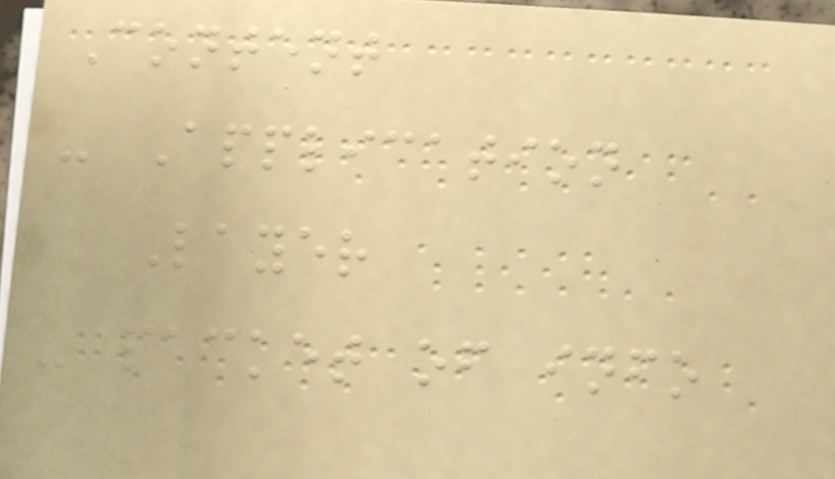Content
- Application
Layer
- packet of info
